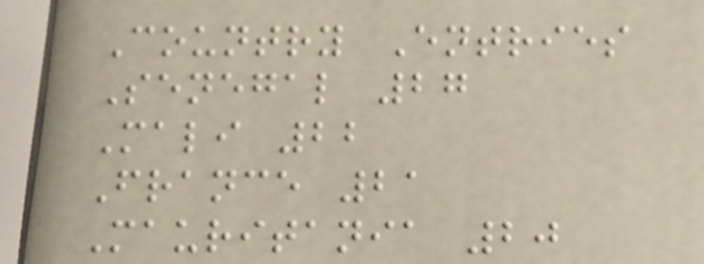Country Entries
Senegal 27
Mali 22
France 21
Mauritania 20
